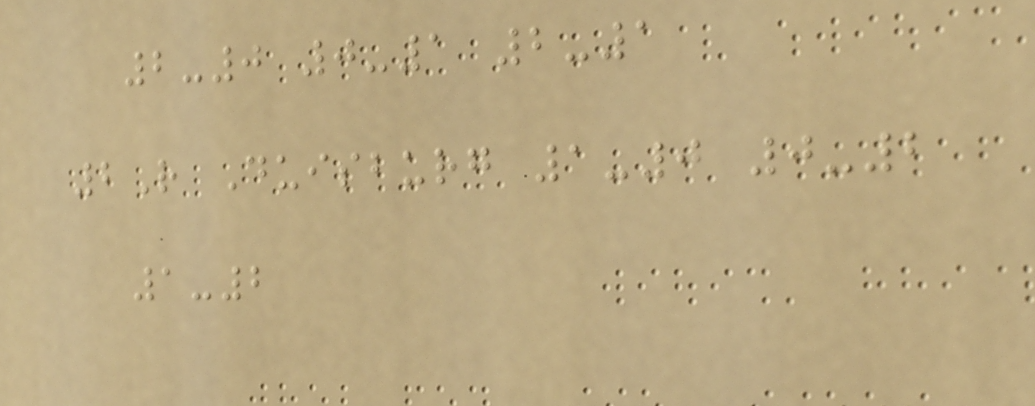2-0 0-1 2-1
2R Duisburg 1-0 0-2
1-2
